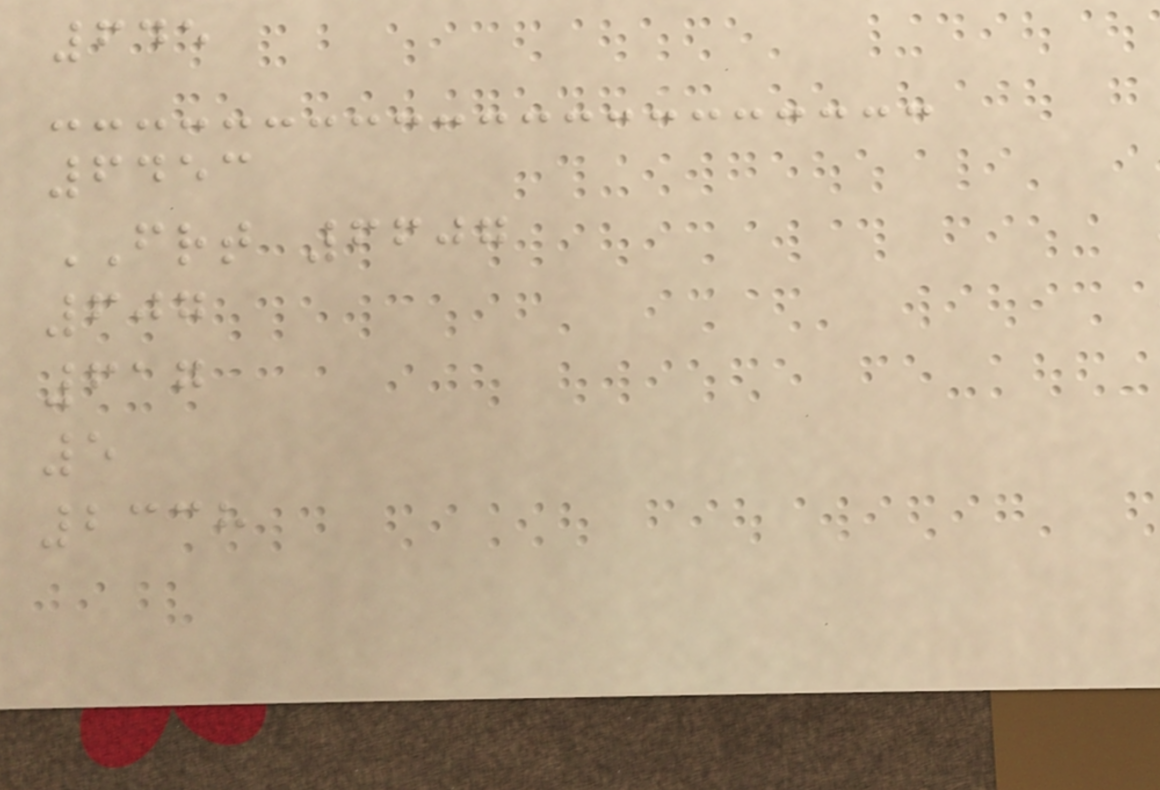645
6453
FRT 6607
607
617
5
2338
